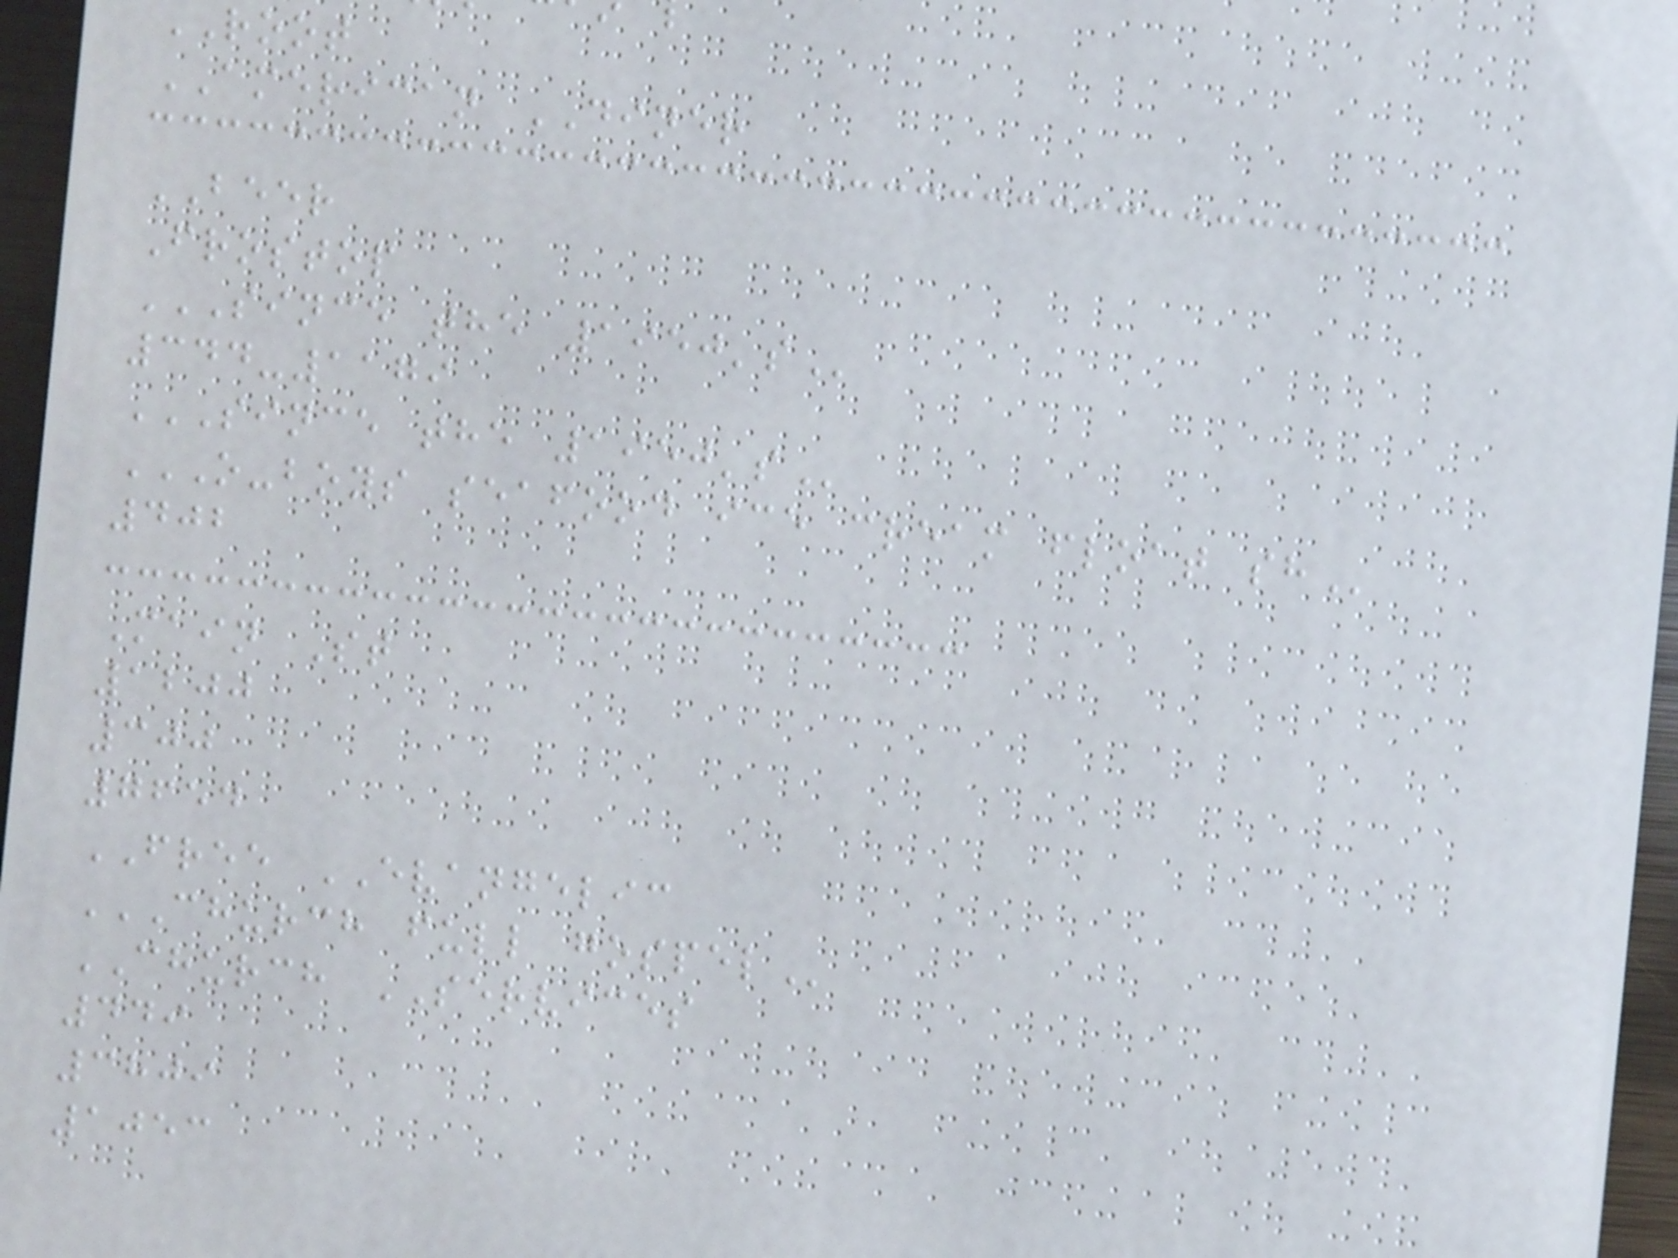root
AMERICAN DINER
BEER
Frostop
SINCE THE 1950'S
344-1179
SINCE THE 1950'S
O-BOYS SEAFOOD ICE CREAM FLOAT SH
402
Main St
1200
300
7654
FREE EVANGELIC
CHURCH FULL GOSPEL
CHURCH SERVICES
449
3809
1053
